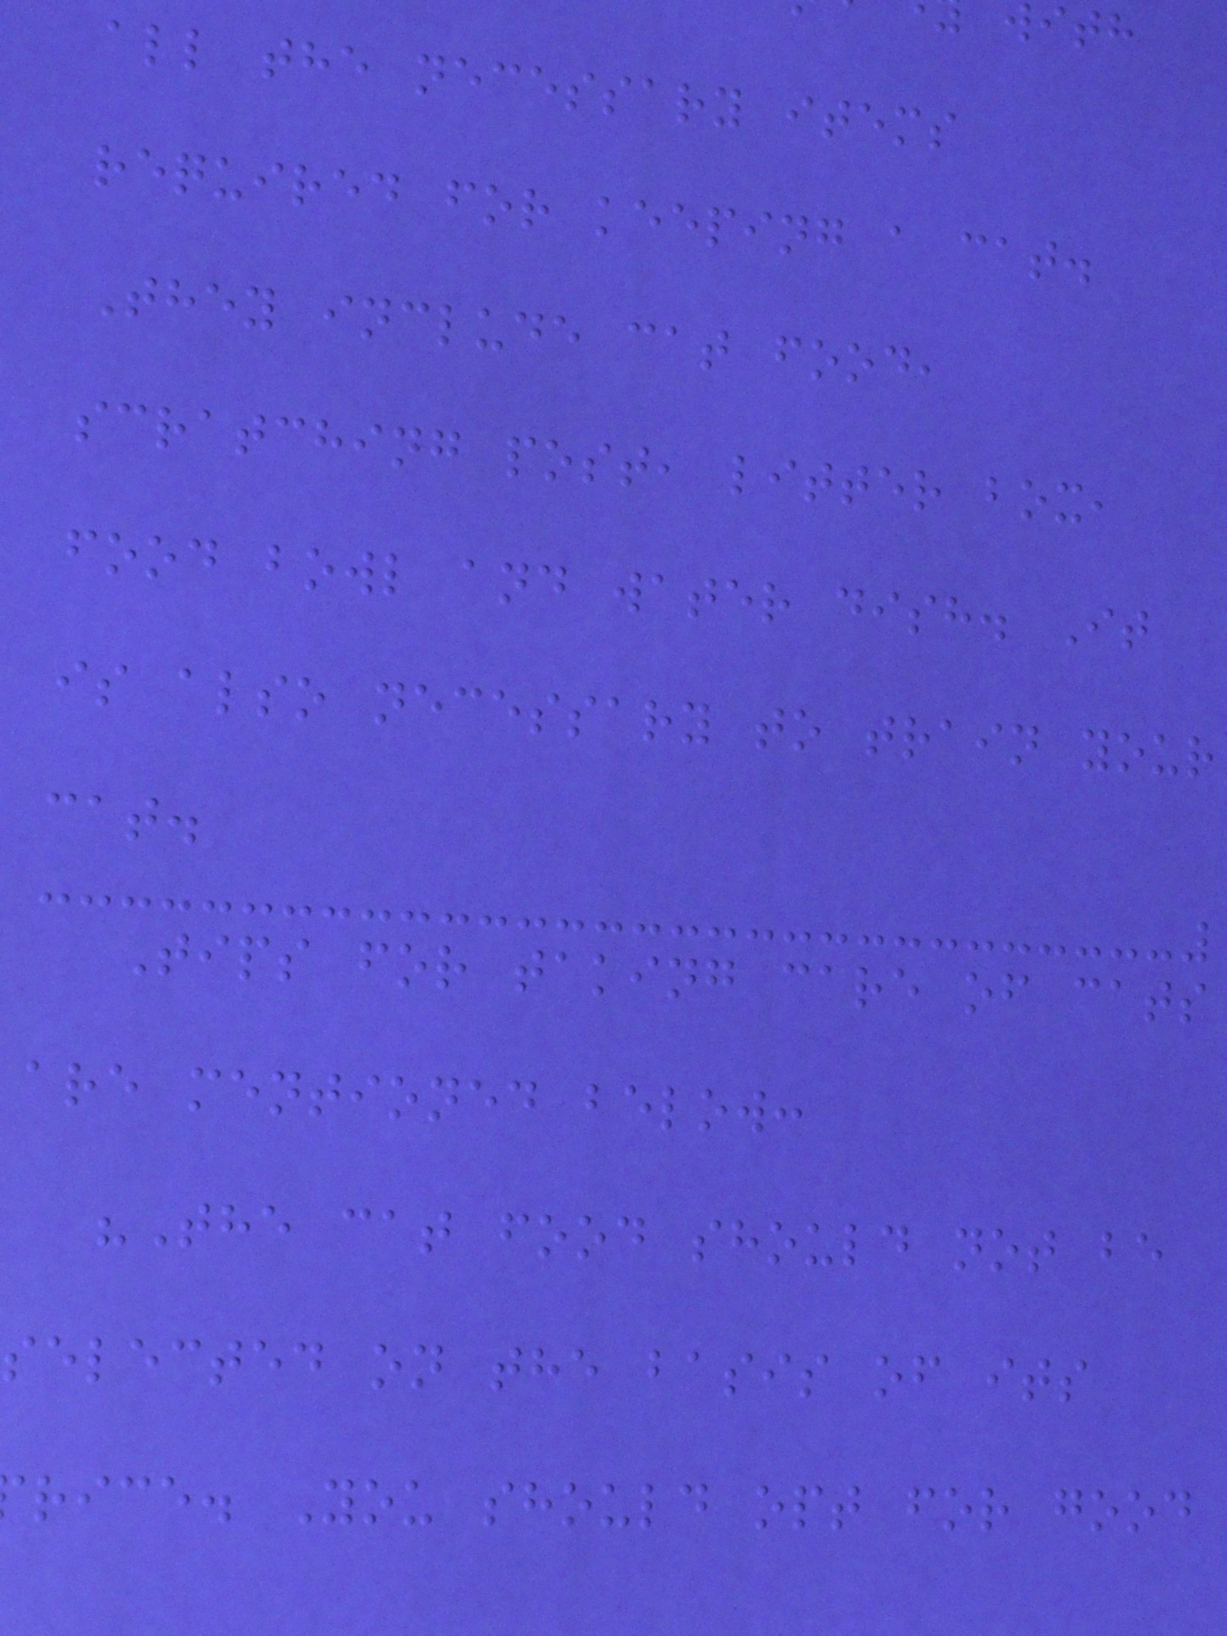all the necessary items
required for keeping a cat.
They include cat food,
scratching post, litter box,
food bowl and water dish. It
is also necessary to train your
cat.
Tips for taking care of cats
are mentioned below:
"The cat food should not be
selected on the basis of its
rice. You should opt for good
